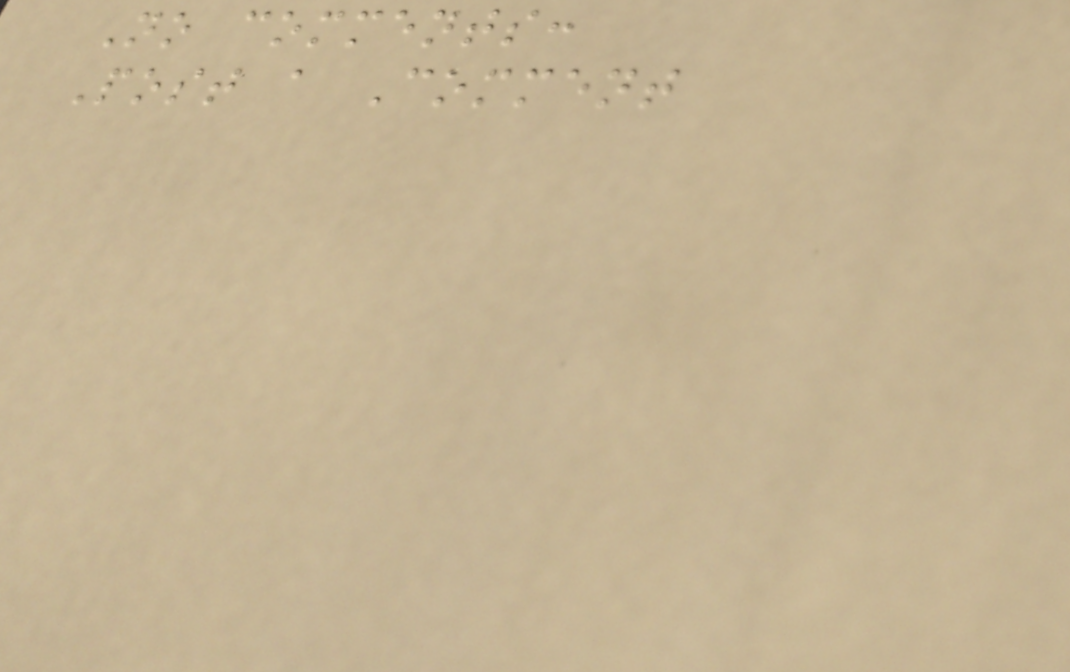No comments:
Post a Comment
